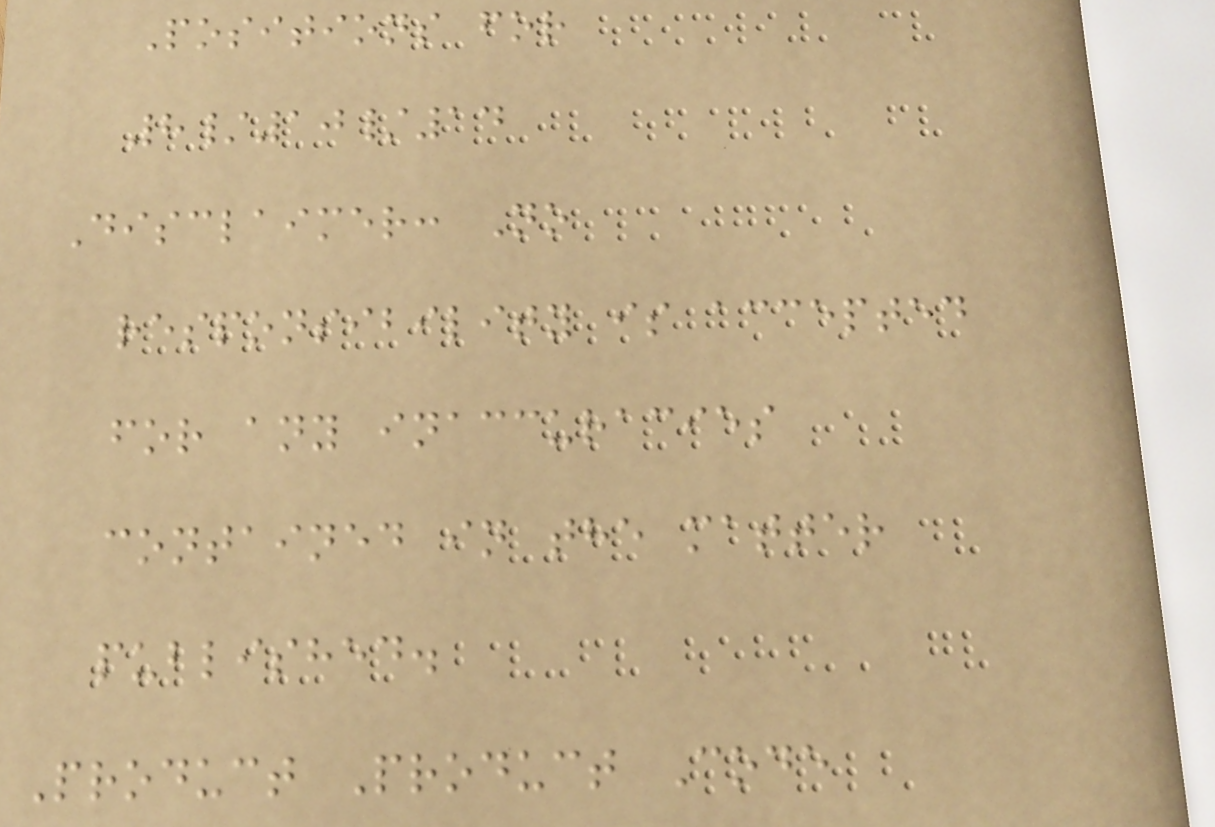Positions for
8/10/14
Disclaimer: No
responsibility is accepted
for any inaccuracies
contained in the matter
published.
Product Product Code
